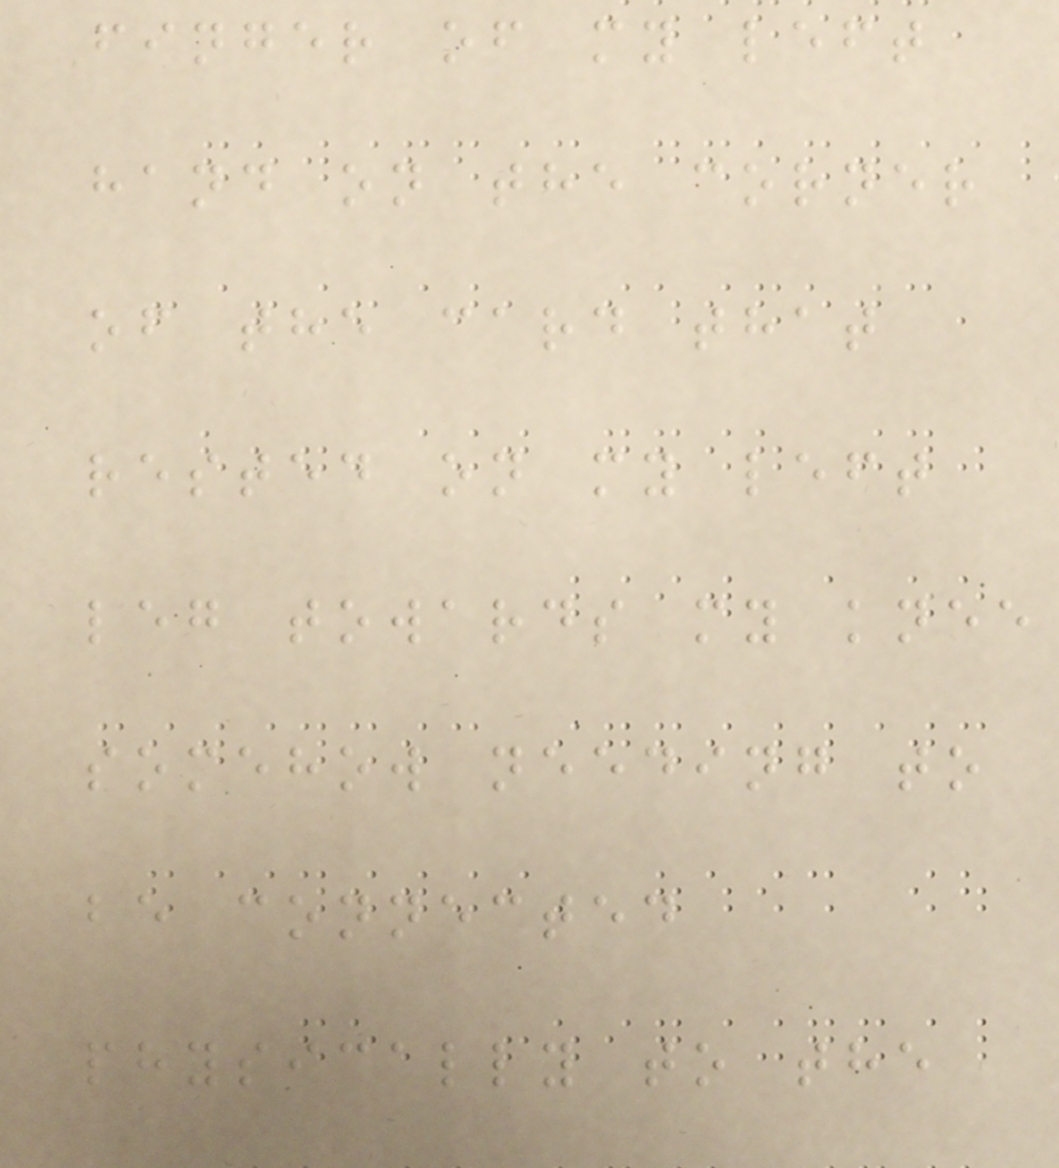finger of my left
hand on the corner
of the card that
rested on my left
leg towards my knee
somehow needing to
be connected
physically to the
